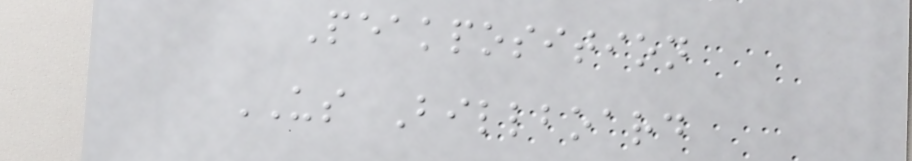Peakposition
US Billboard
